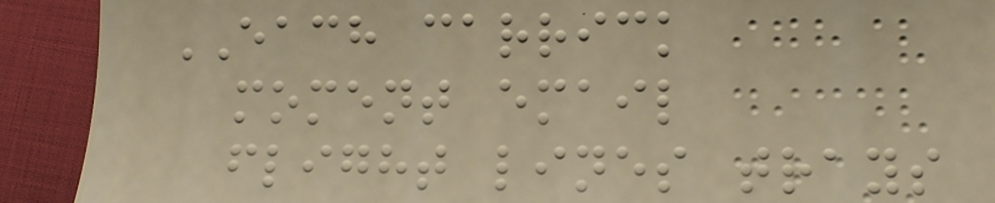EACH carrick
moment email
flight lines trays
